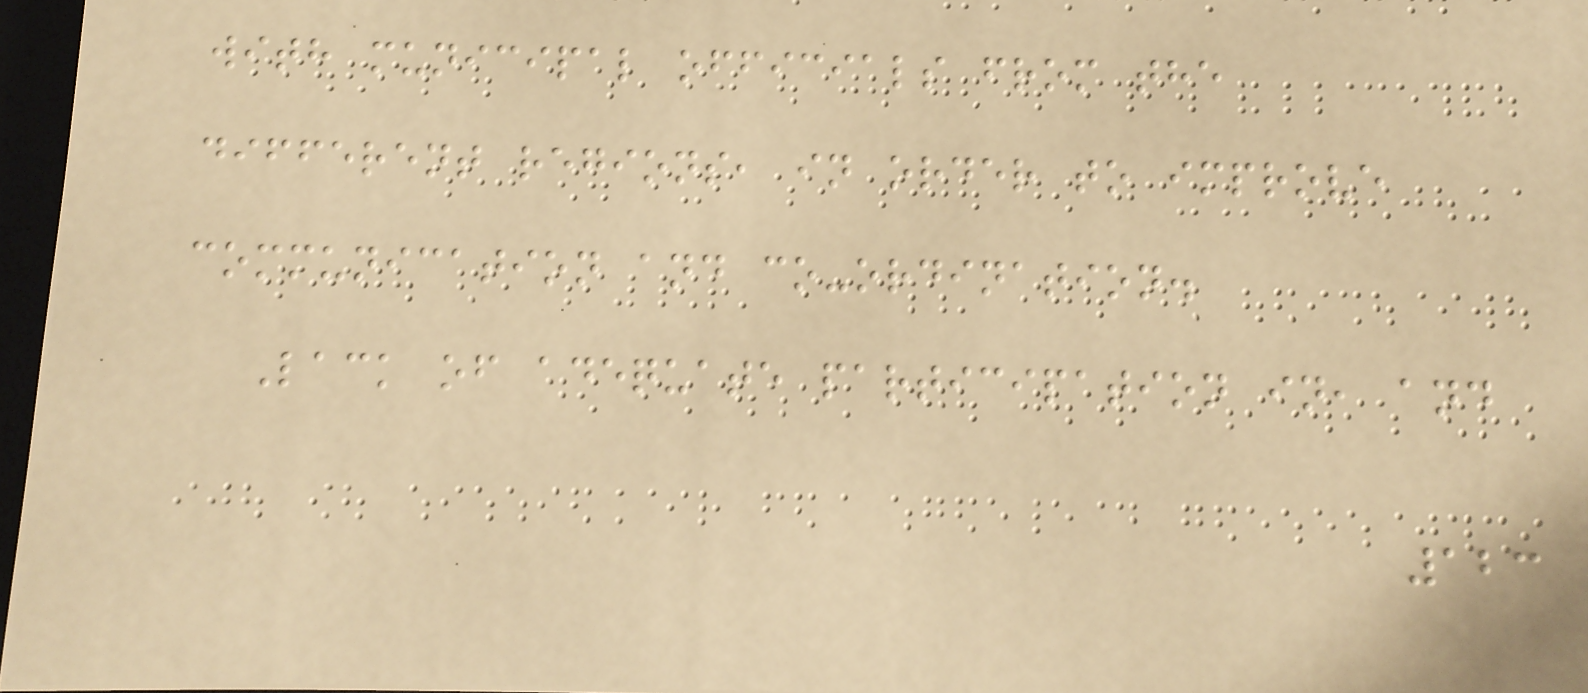with municipal officials from the
different regions, in order to improve
communication and co-ordination.
Lack of adequate participation in, and
123
